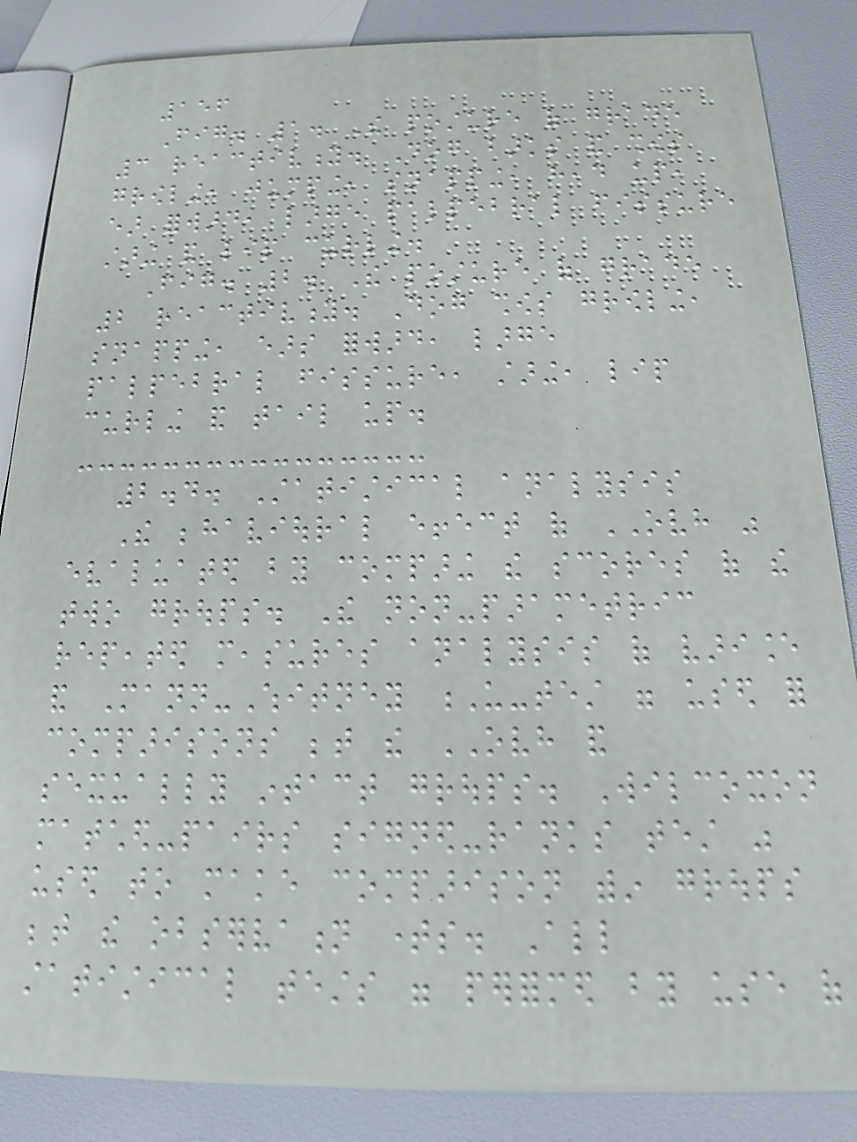156
Fig. 1. The posture of grade
3 reactivity. Dog barks and shows
growling, jumping, snapping, head up,
ear forward, large palpebral fissure
staring and lip curling.
Fig. 2. The posture of grade
2 reactivity. Dog shows growling,
snapping, ears forward, large
palpebral fissure, staring, lip
curling and tail up.
2.4. Statistical analysis
The behavioural effect of OVH was
evaluated by comparing the scores of the
two groups. The non-parametric
repeated measures analysis of variance
and Mann-Whitney U-test were used for
comparisons between the OVH and
sexually intact groups. Wilcoxon
matched-pairs signed-ranks test was
used to make comparison within groups
between the observation times. All
statistical tests were performed by use of
